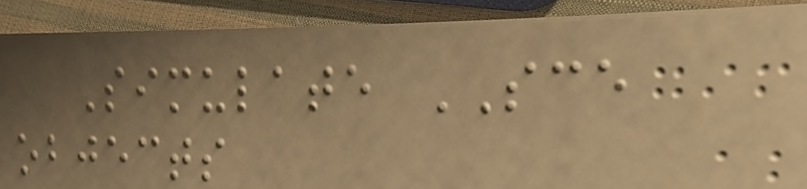Simulate SCE
objects
